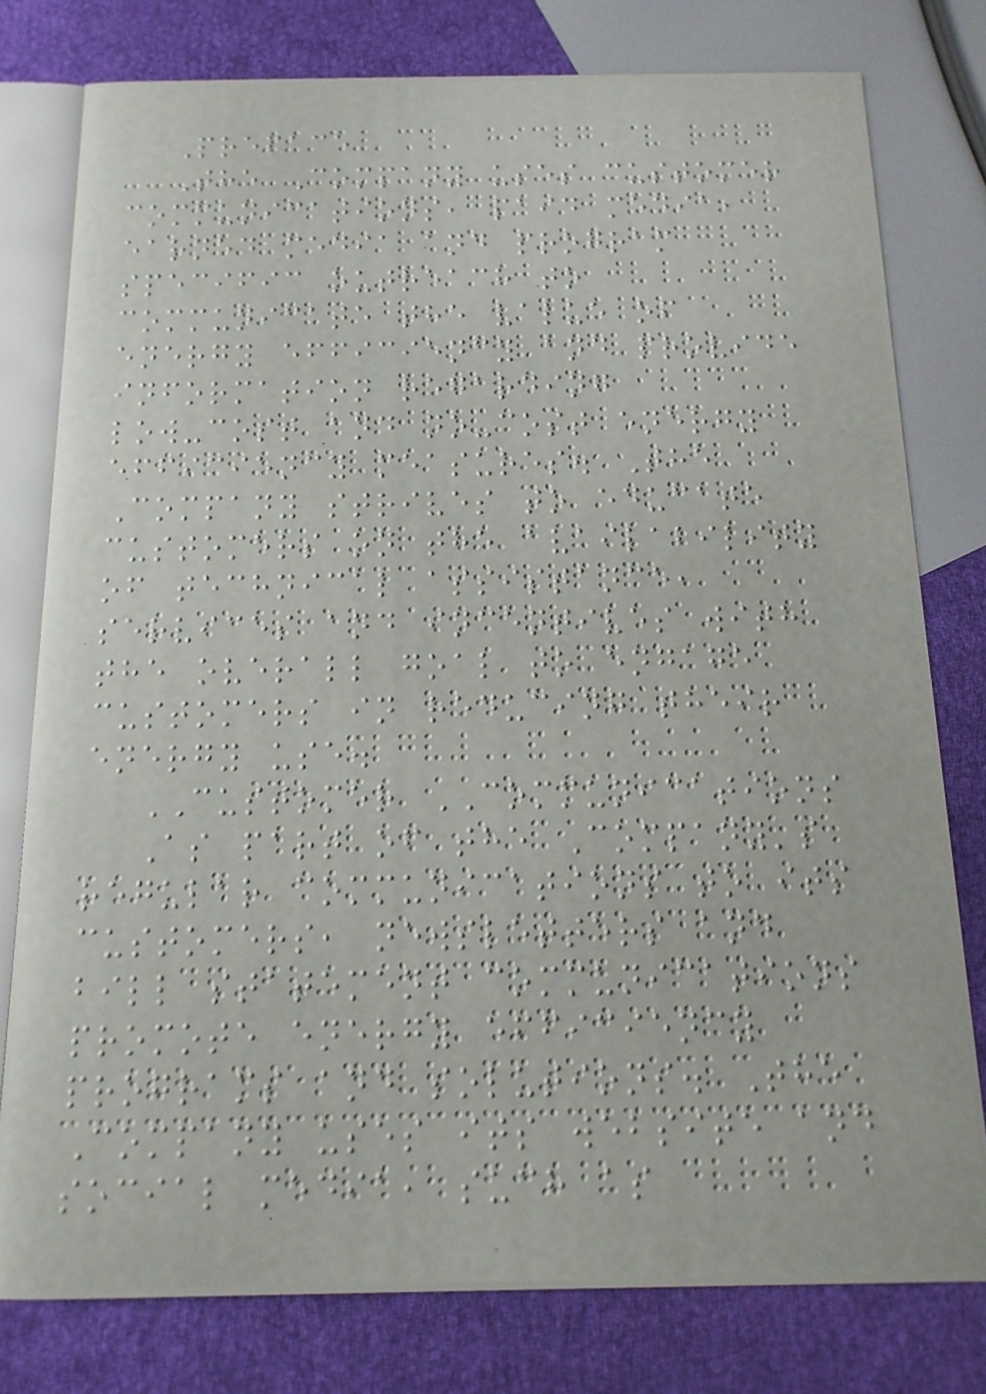Preface
The Company uses customer
communications, paid media,
earned media and program
specific outreach to
communicate the value of
energy efficiency and provide
information regarding
low-cost and no-cost energy
efficiency measures. The
Company strives to educate
customers on the availability
of technical assistance,
services and incentives with
the overall goal to engage
customers in reducing their
energy use.
CUSTOMER COMMUNICATIONS
As part of the Company's
regular communications to its
customers, newsletters and
bill statement communications
promote energy efficiency
programs and solutions. The
Company uses its website and
social media, such as
